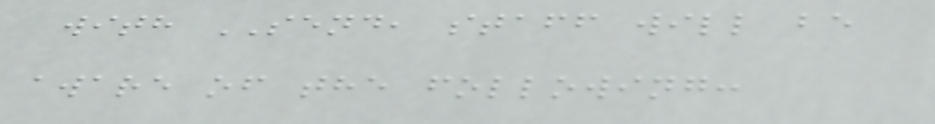with SEND, staff will be
aware of the following:
